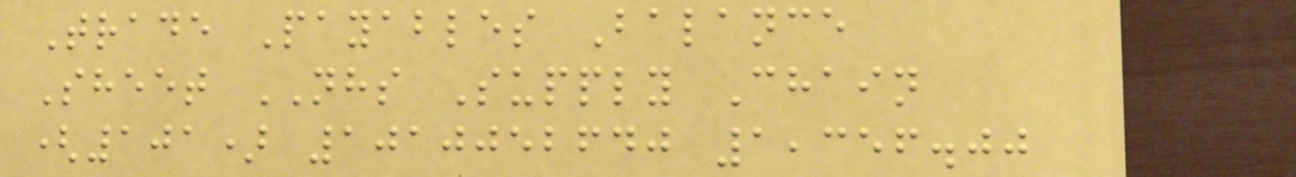Trade Payables Balance
Sheet NHS Supply Chain
(101) 1010052640 1,356.00
